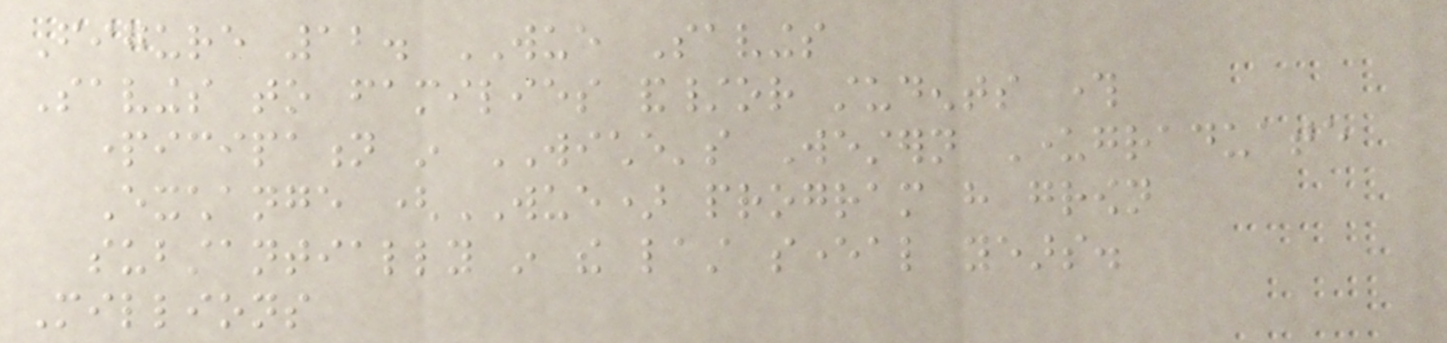Figure 12. WUE Savings
Savings to families and/or students through
participation in WICHE's Western Undergraduate
Exchange (WUE) program have grown
substantially in the last several years.
Millions
